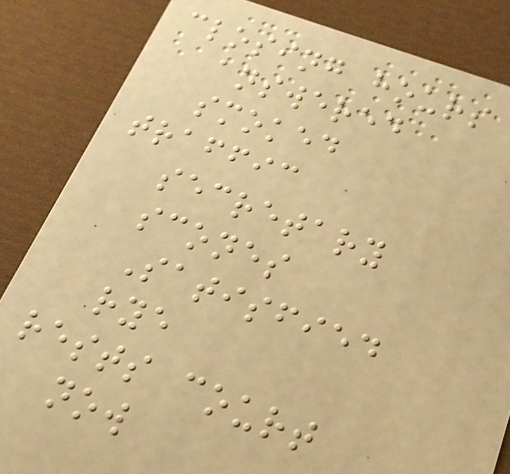closing hours
answered
smoked
traffic
secretary
scones
Satisfied
rye
rests court
now
